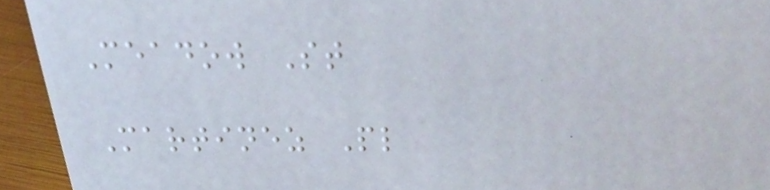Meadow St
Martinez Pl
